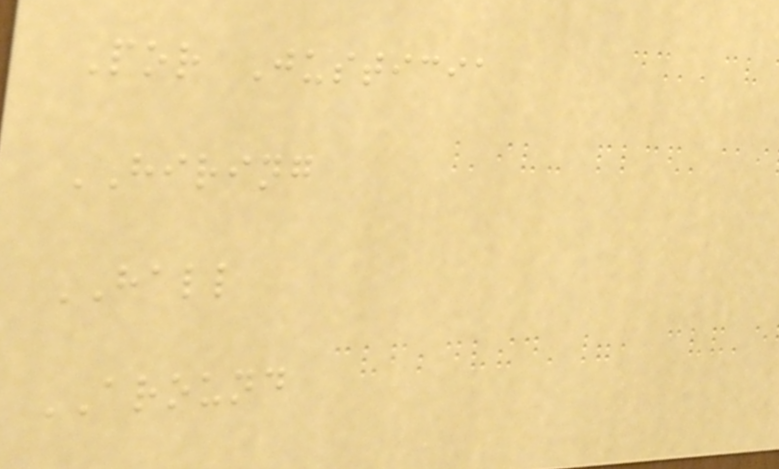Por Justicia
HIRING
HALL
AROUND
